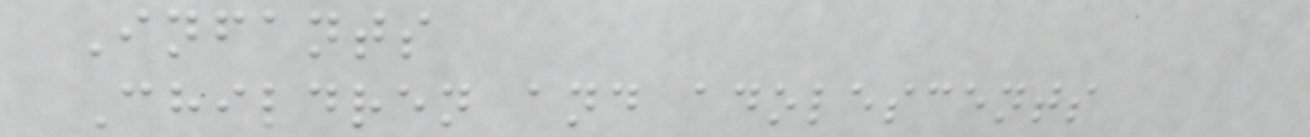Infants
Children and adolescents
